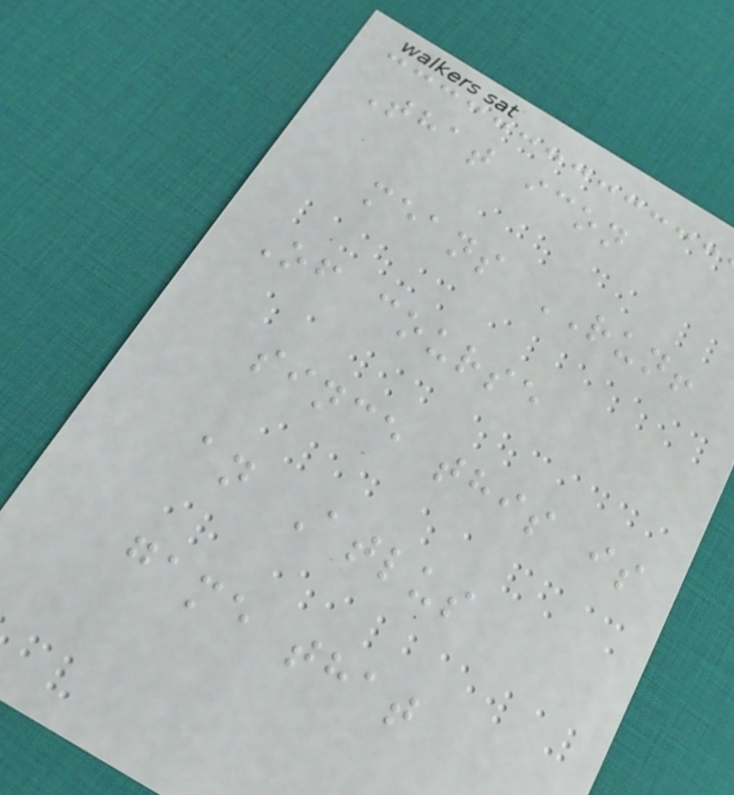That icon
means RUN!
Of course
since this is
an Atlus
game that
